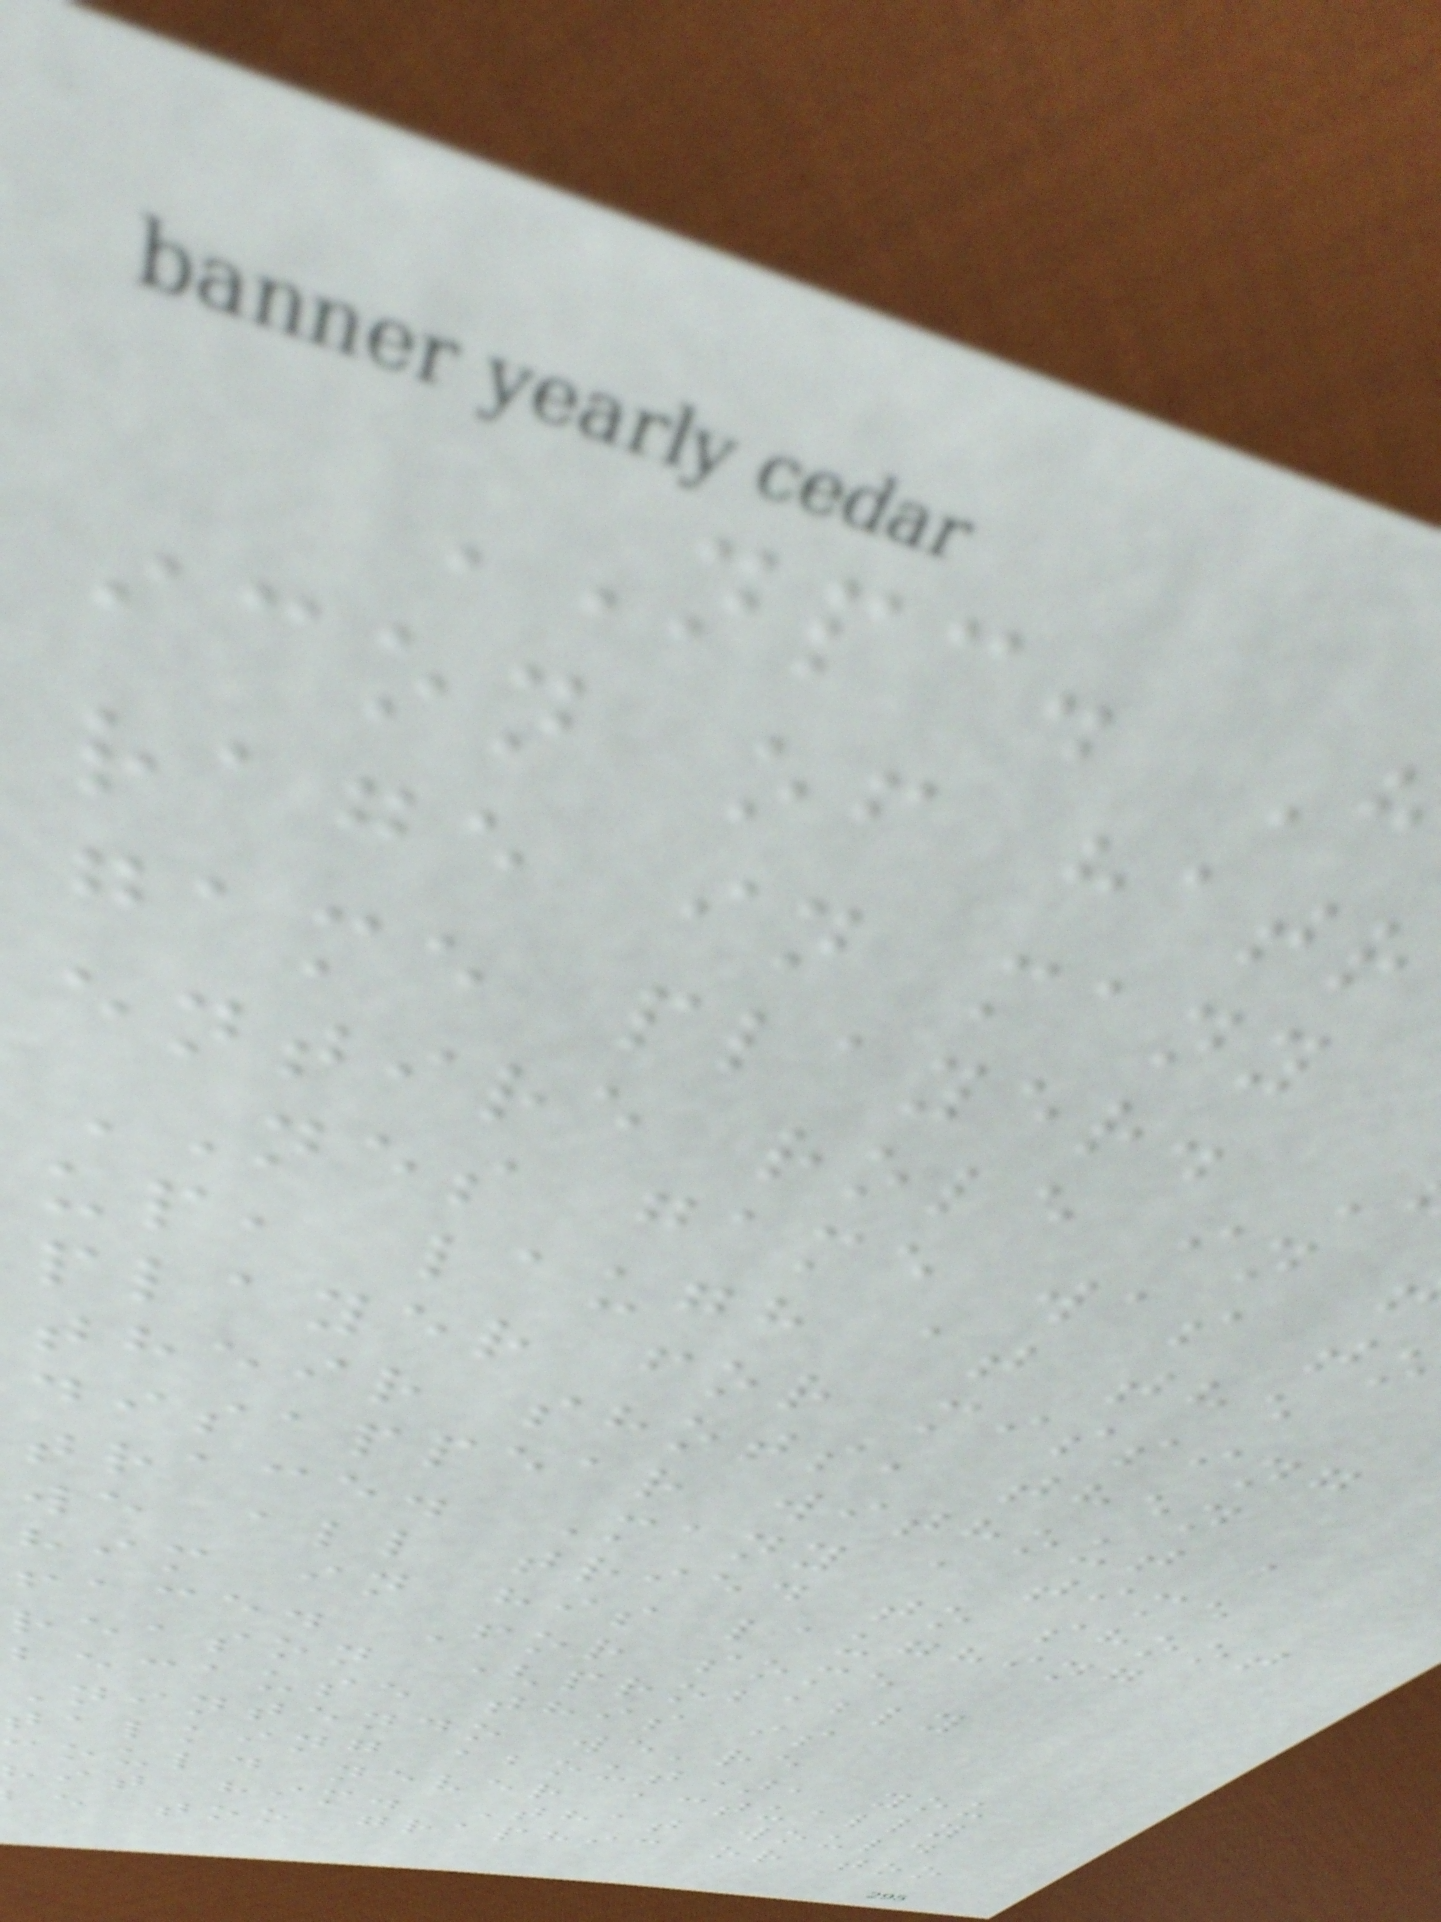NPC.
icon of hatr
rage in many
game player.
entire role in
NES game was t
up, laugh at the
player for missing
their shots, then
disappear without a
trace. Many a time
we all tried to shoot
him in his laughing
face. For some
reason (probably
because this is
Nintendo we're
talking about), you
could never actually
it him. That would
e too graphic or too
